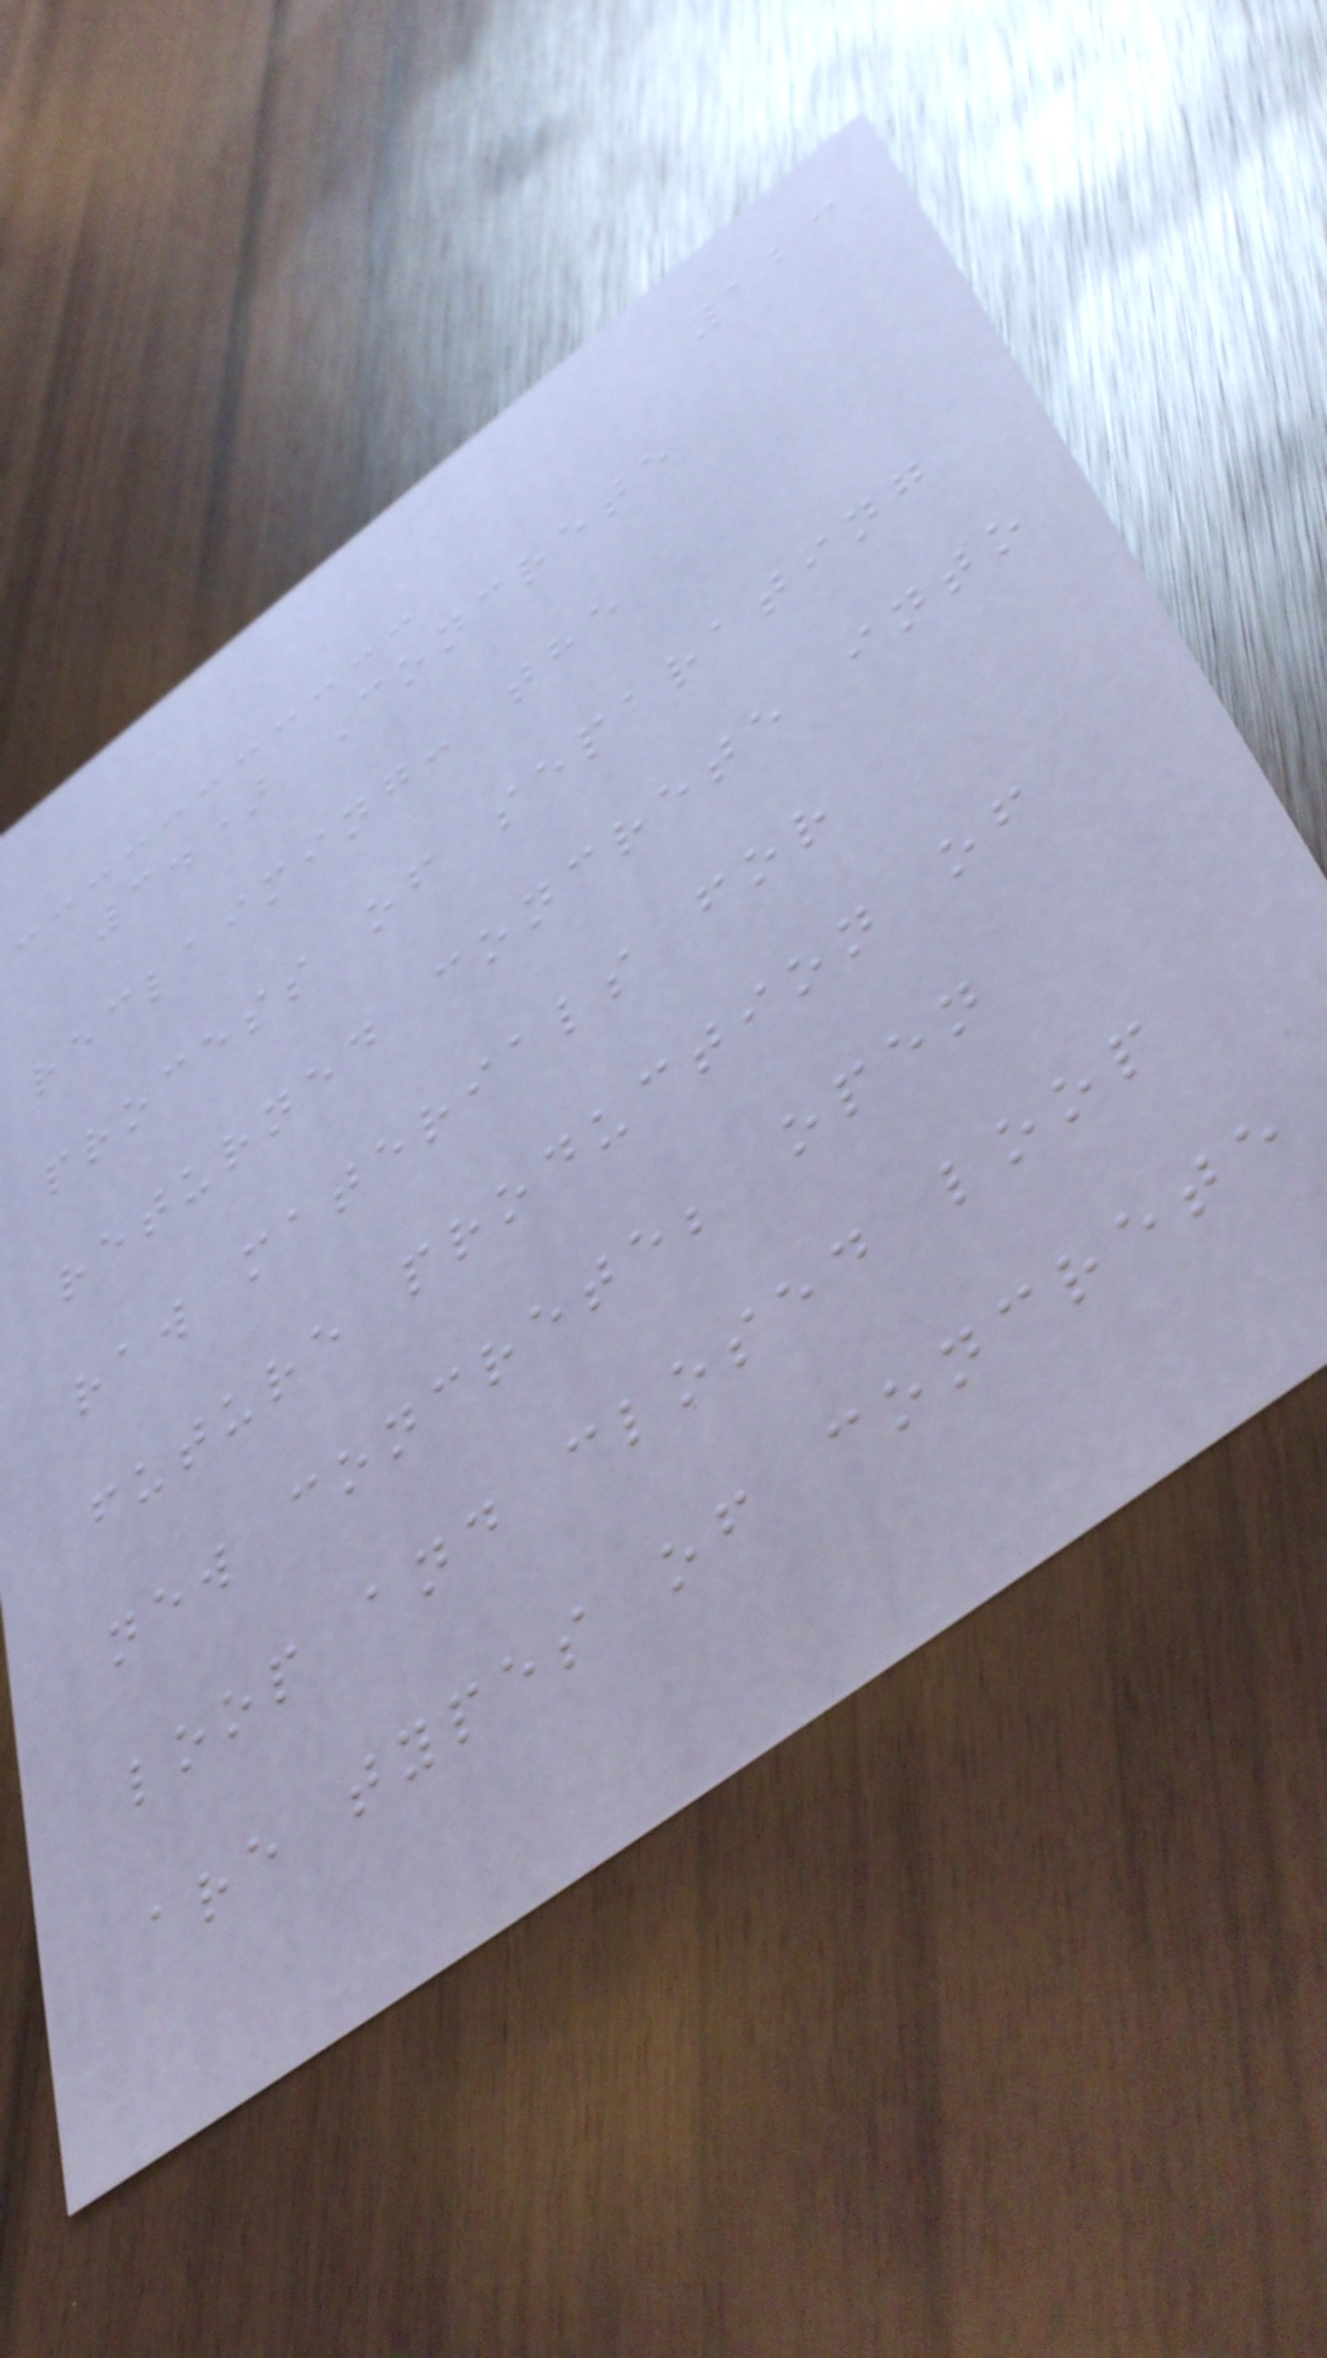123
3.) Concrete
reclaiming: the
process of separating
returned concrete into
raw materials for
future production of
new concrete; open
loop and closed loop
are types of concrete
